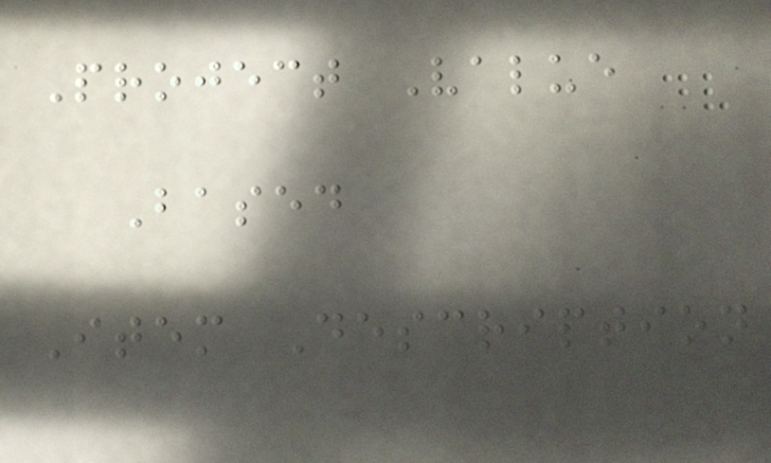Project Value
Based
Item Description
